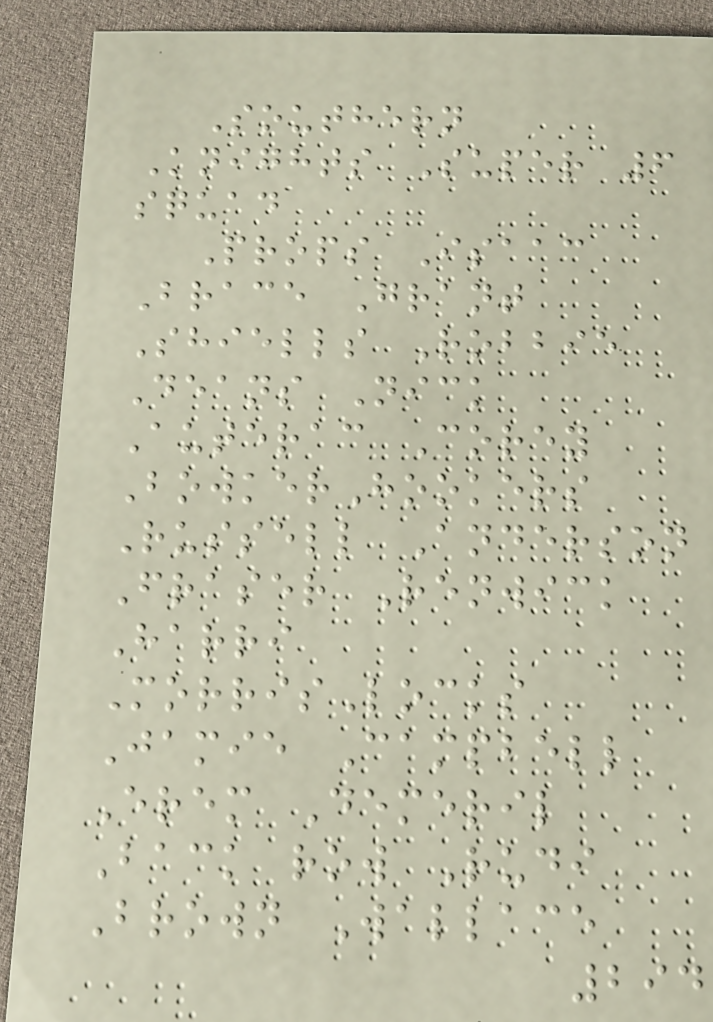Southern
Knights Super 6
squad
Props Isaac
Brace Grant
Shiells Robbie
Deans Nick
Auterac Corey
BowkerHookers
Russell Anderson
Fraser Renwick
Harri
MorrisLocks
Jamie Campbell
Erem Demeril
Back row Rudi
Brown Wallace
294
